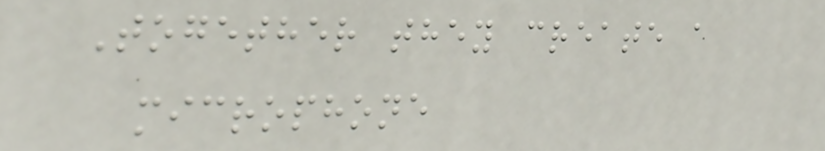Together they create a
microphone
